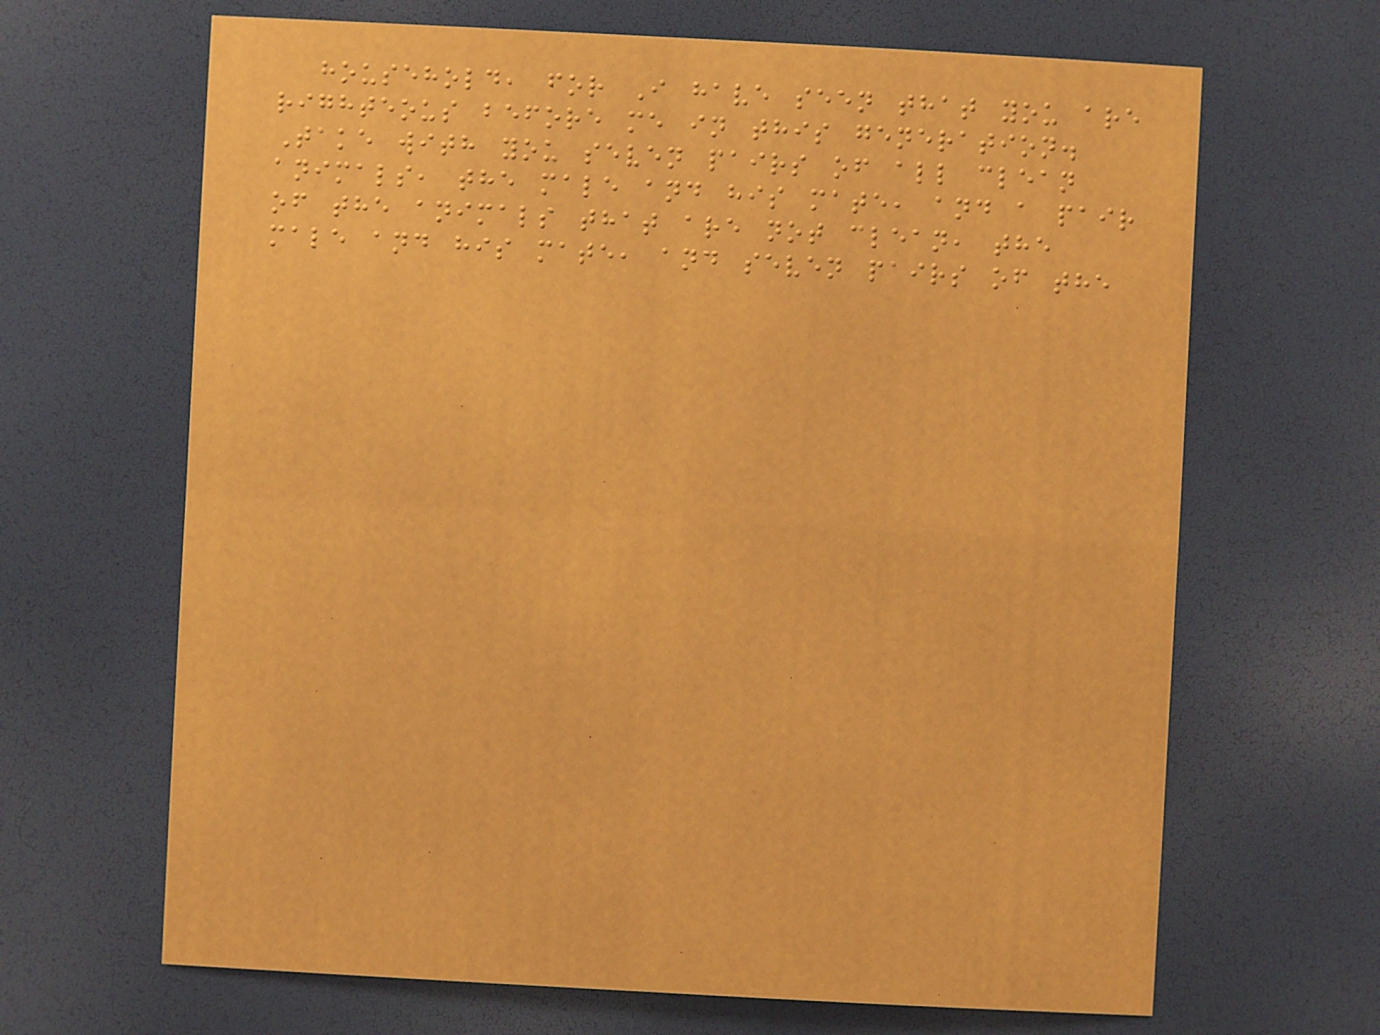household, for I have seen that you are
righteous before me in this generation.
Take with you seven pairs of all clean
animals, the male and his mate, and a pair
of the animals that are not clean, the
male and his mate, and seven pairs of the
